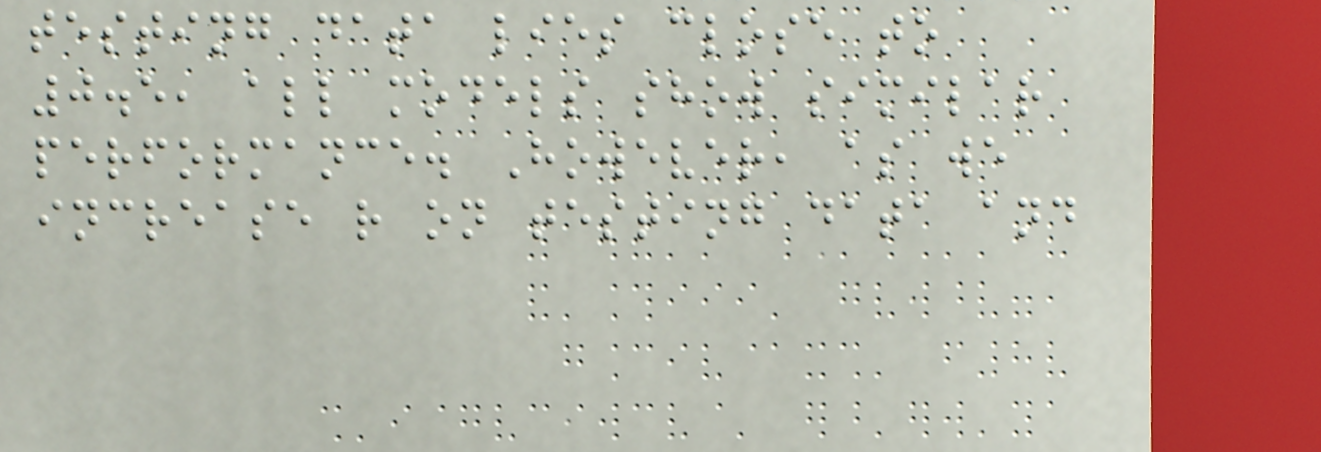testing data lies close to
0.5, all models show similar
performance. However, as we
increase r on testing data and
